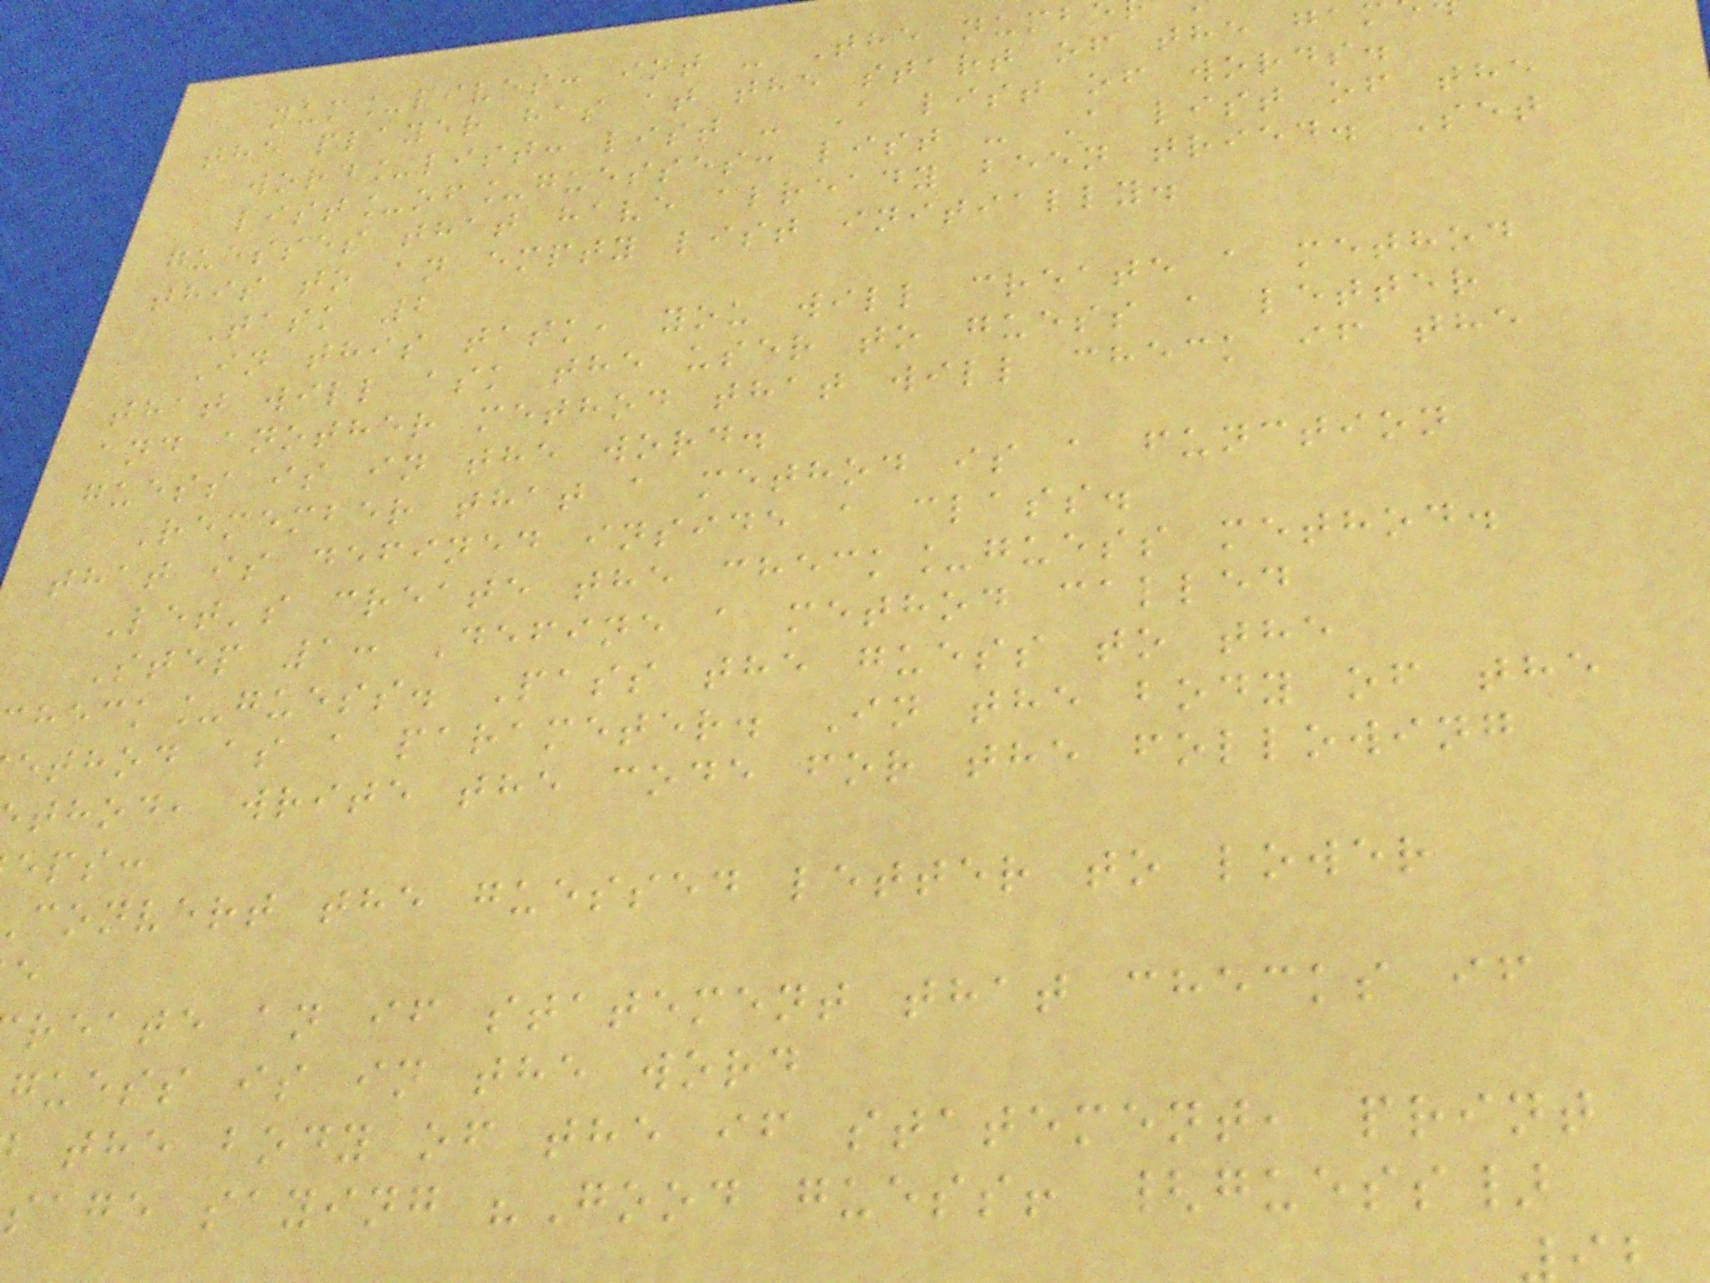num_lives: int - The numb
the player has at the start of the ga
word_list: list - A list of words.
list_of_guesses: list - A list of the
guesses that have already been tried. Set
this to an empty list initially.
Task 2
In this task, you will create a method
that will ask the user to guess a letter
and another method that will check if the
guess is in the word.
Remember that a method is a function
that is defined inside a class.
Let's create the check_guess method.
Step 1: Define a method called
heck_guess. Pass the guess to the
ethod as a parameter. In the body of the
thod, write the code for the following
eps:
convert the guessed letter to lower
reate an if statement that checks if
guess is in the word
the body of the if statement, print
sage saying "Good guess! {guess}
